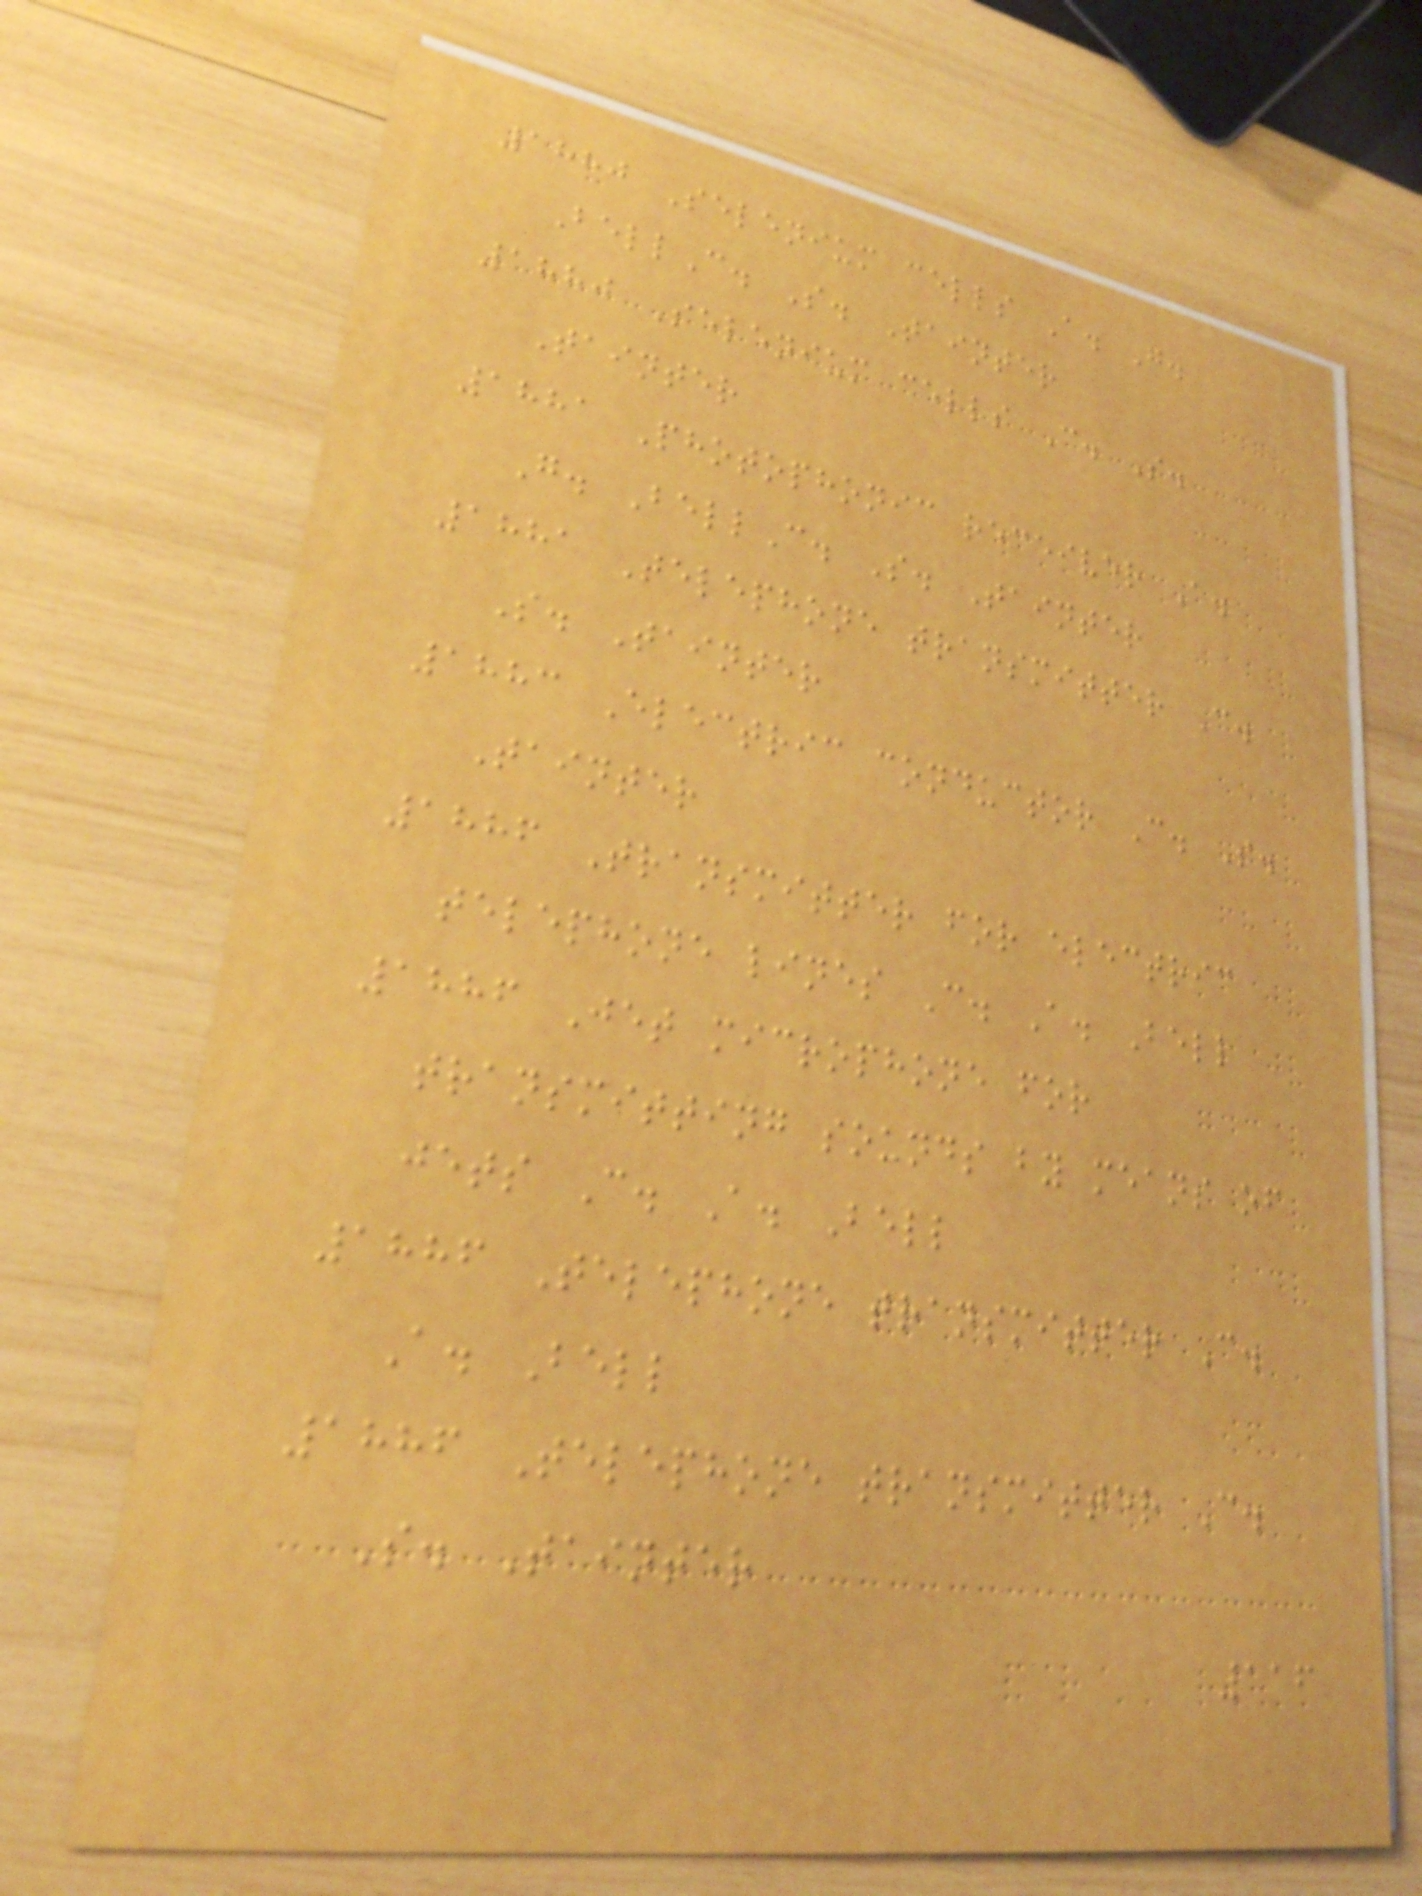1880 Selenium cells A. G.
BellC. S. Tainter
1880 Selenium cells C. S.
Tainter
1881 Photophonic receiver A.
G. BellC. S. Tainter
1881 Telephone transmitter C.
S. Tainter
1883 Electric conductor C. S.
Tainter
1886 Transmitter for electric
telephone lines C. A. Bell
1886 Jet microphone for
transmitting sounds by means of
jets C. A. Bell
1886 Telephone transmitter C.
A. Bell
1886 Telephone transmitter C.
S. Tainter
116
